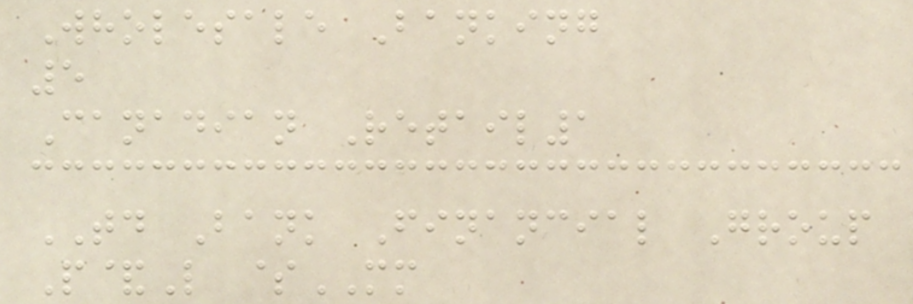Wholesale Banking
5
Canadian Retail1
TD Bank Financial Group
P&L $MM
